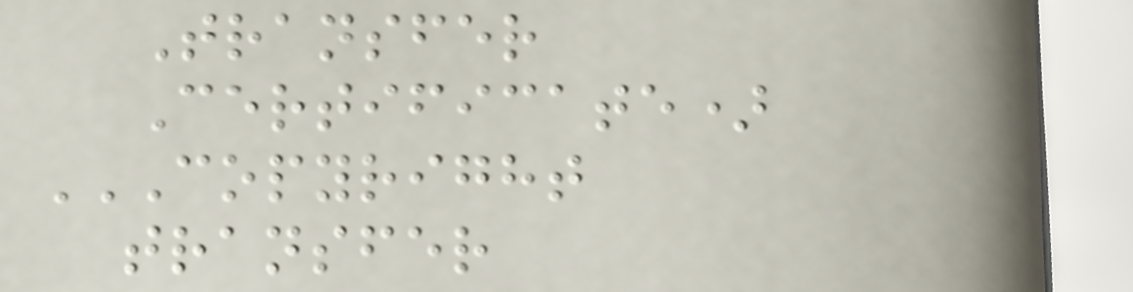Transfer
Certificate)
COPYRIGHT
TRANSFER
